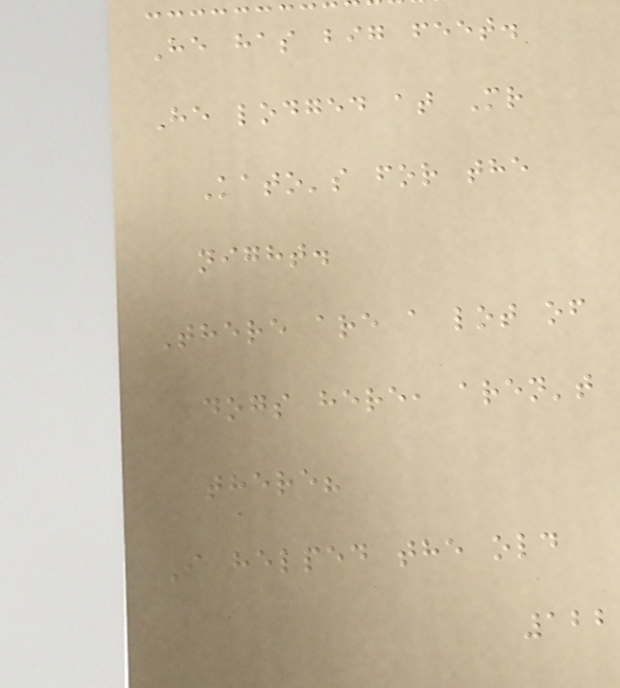He has big feet.
He lodged at Mr
Kato's for the
night.
There are a lot of
dogs here, aren't
there?
I helped the old
122
